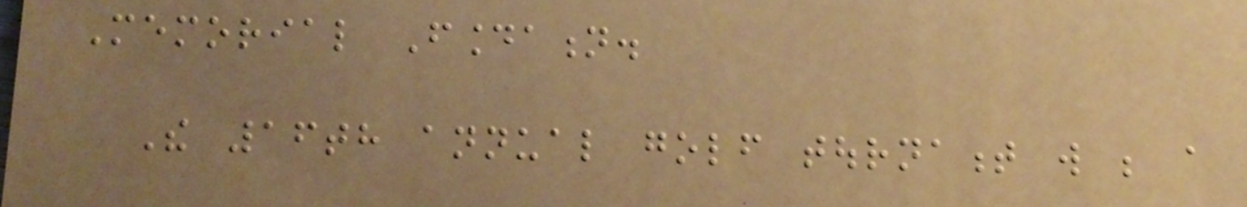Memorial Foundation.
The 16th annual golf tournament will be a
